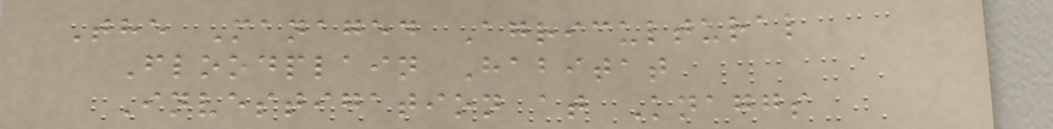The Managed Agricultural
Floodplain Habitat
Investigation at Knaggs
